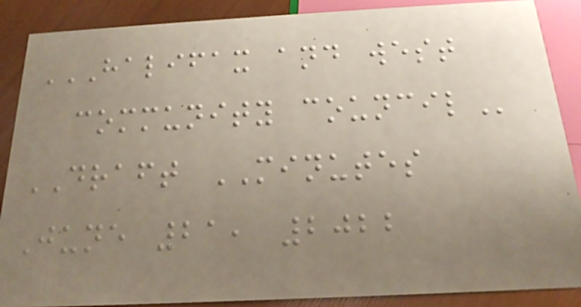HALIFAX AND WEST
COMMUNITY COUNCIL
DRAFT MINUTES
June 21, 2022
